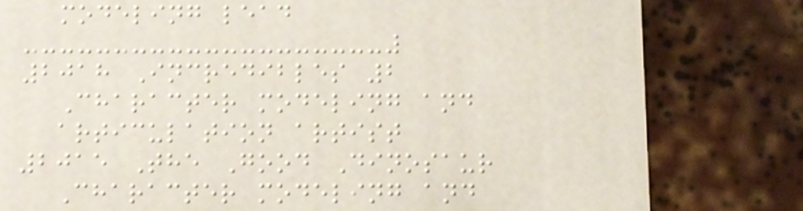modeling lead
2018 Incredibles 2
Character modeling and
articulation artist
2015 The Good Dinosaur
Character modeling and
